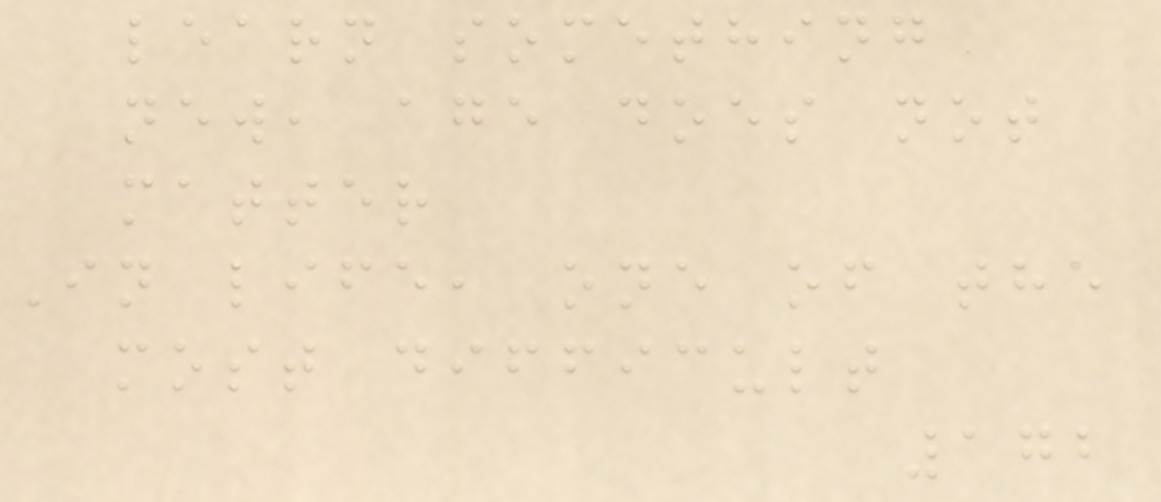learn something
new, age does not
matter
In life, one of the
most difficult
172
